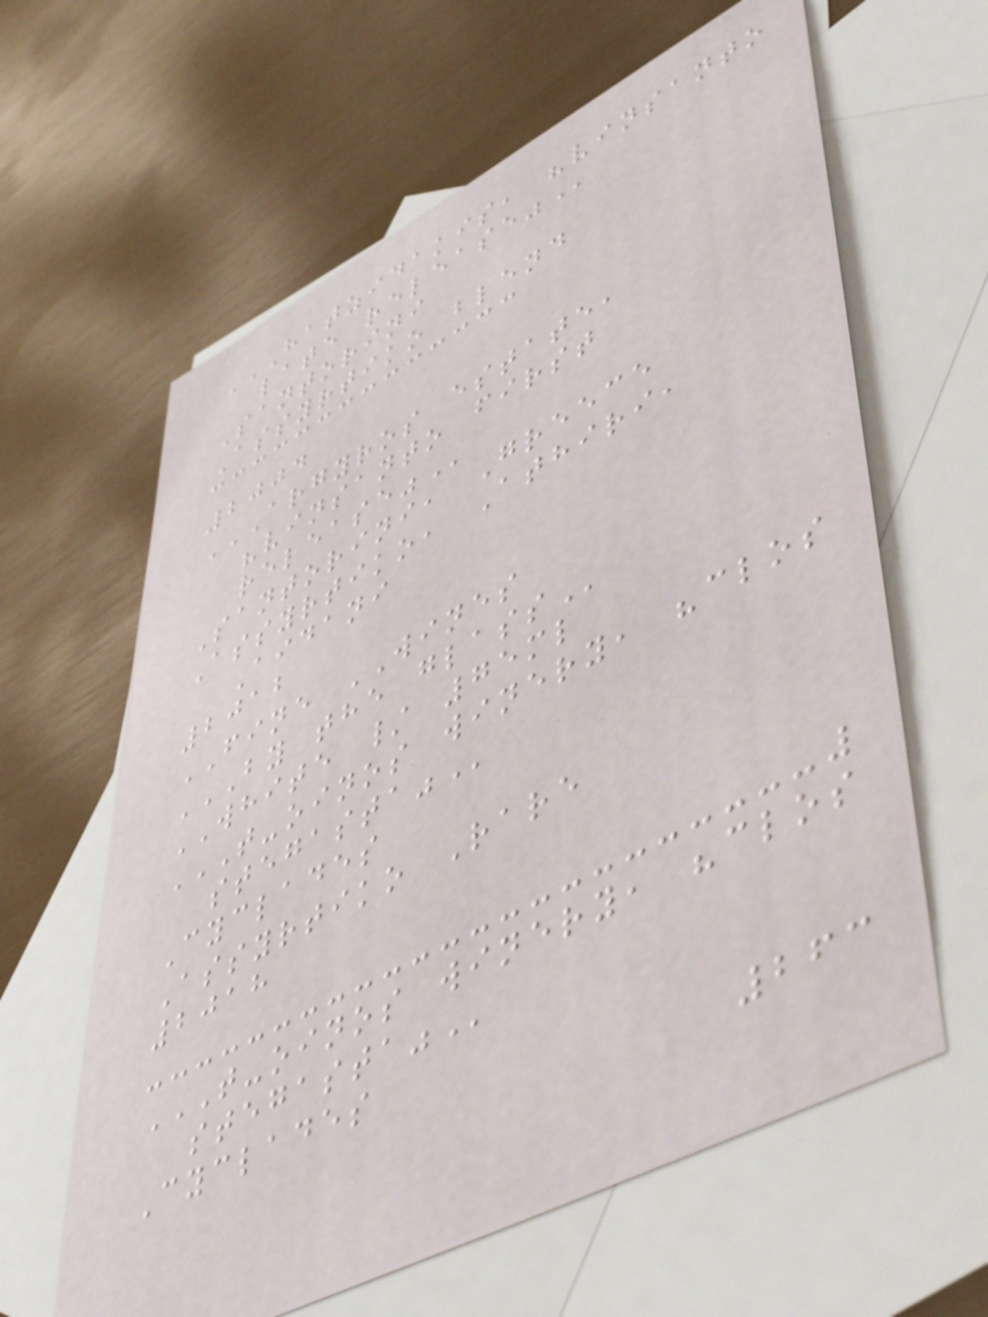HATZIDAKIS, "VINSANTO
LATE RELEASE"
Santorini
Assyrtiko blend
2004
ARGYROS ESTATE,
"VINSANTO FIRST
RELEASE"
Santorini, Greece
Assyrtiko, Athiri,
Aidani
2012
FINE WINES
BY THE GLASS
WHITE / 75ml
T-OINOS WINERY, "CLOS
STEGASTA"
Cyclades
Assyrtiko Rare
2018
T-OINOS WINERY, "CLOS
STEGASTA"
Cyclades
263
